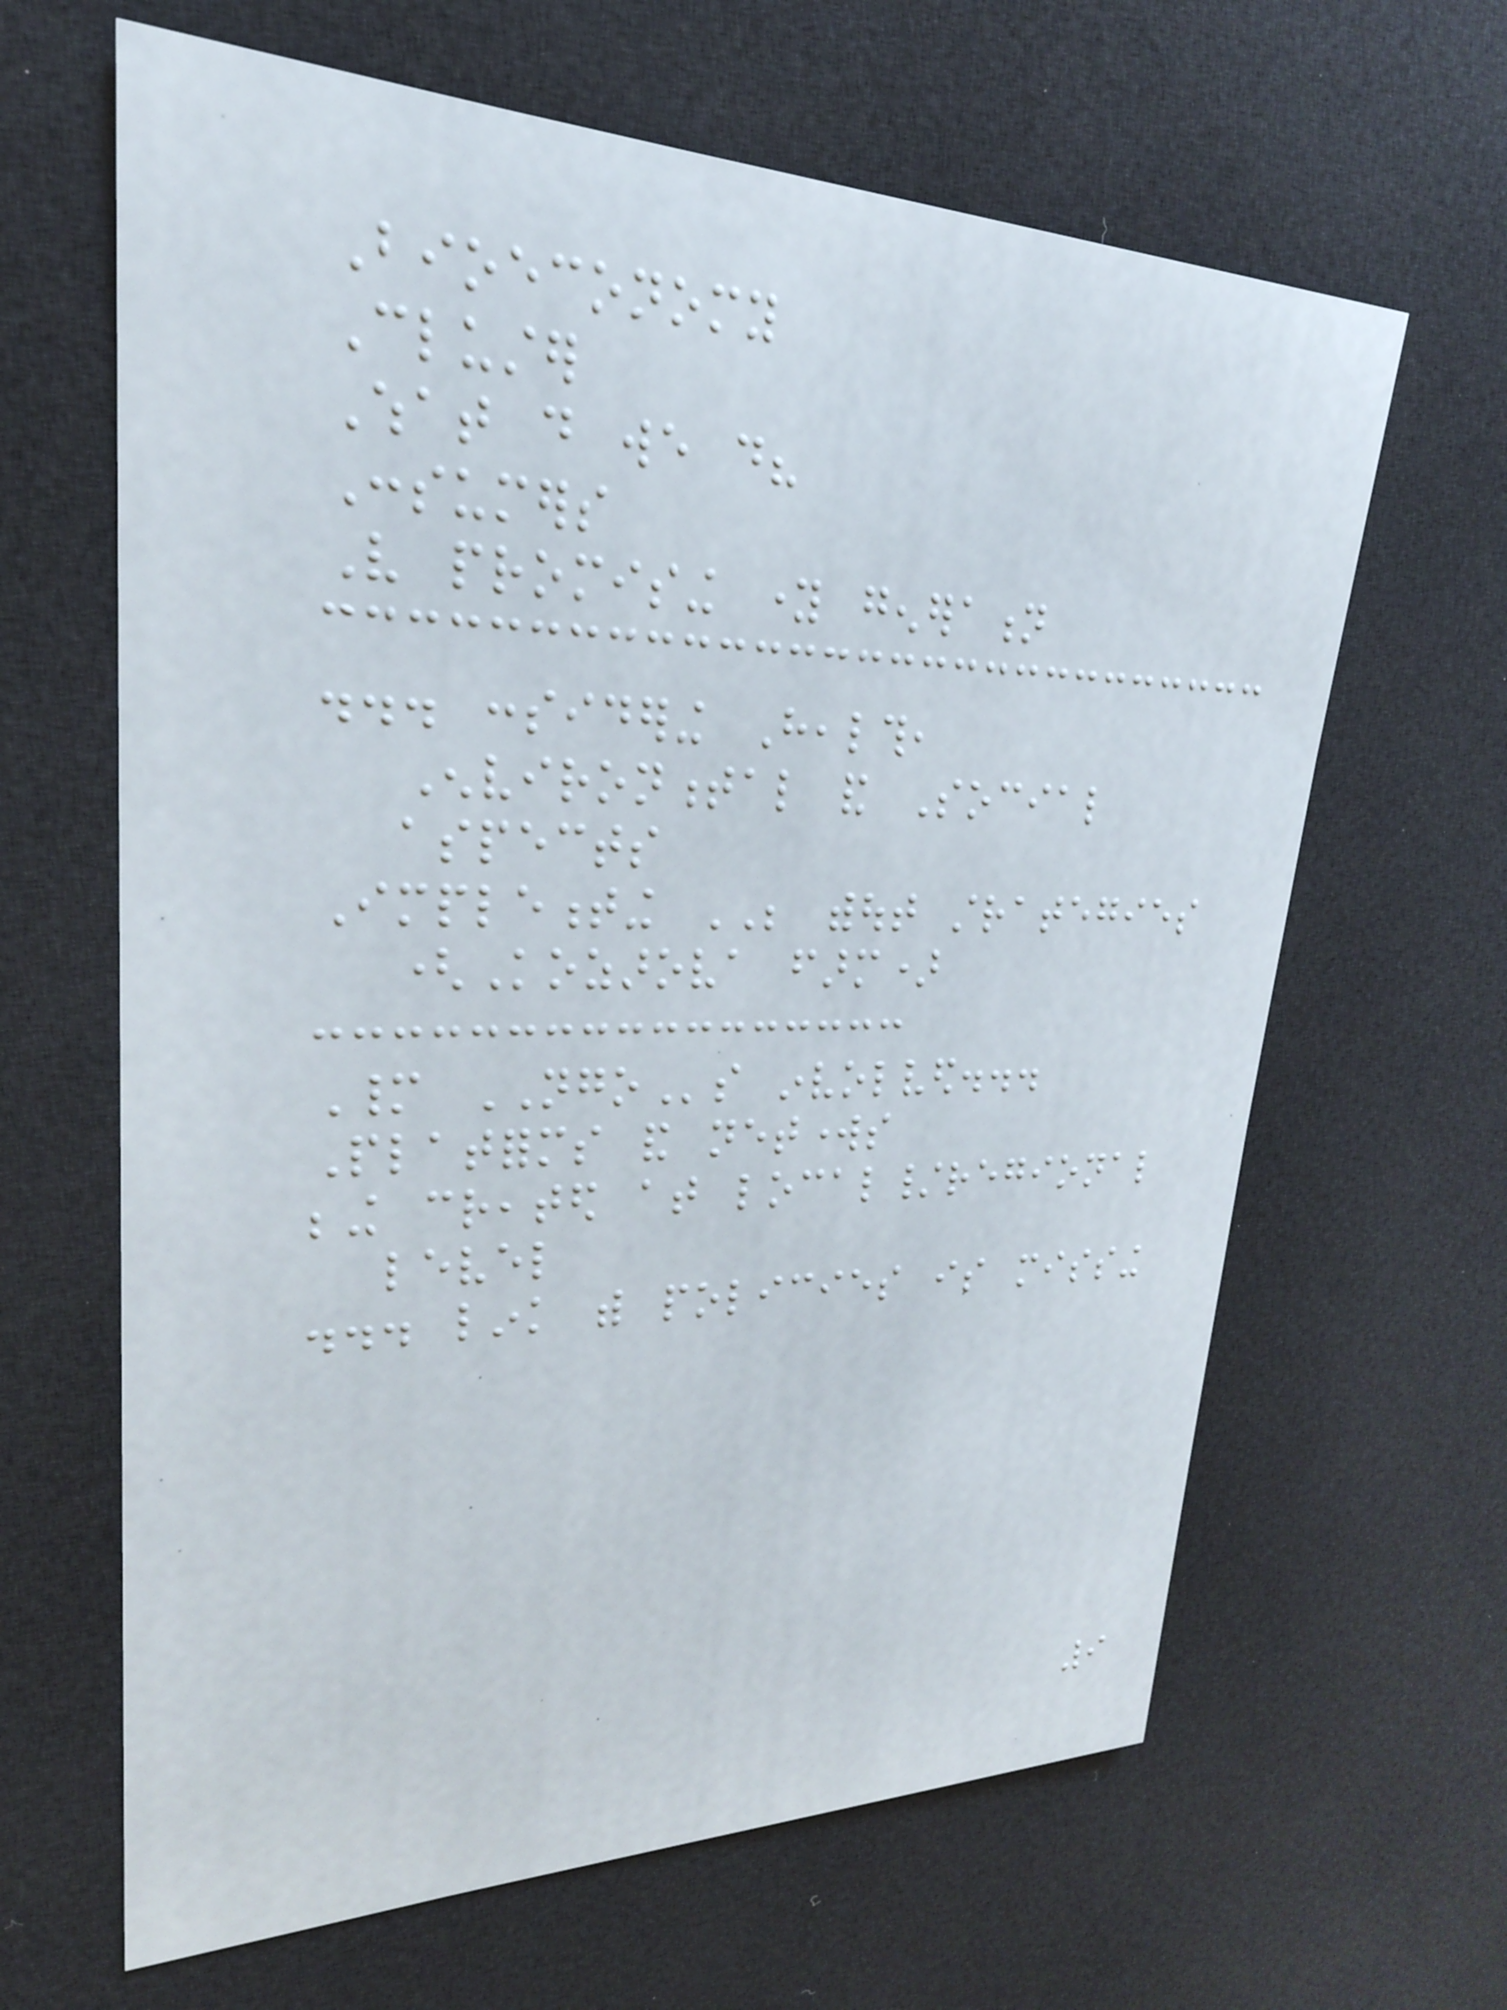Bioeconomy
Cluster
What do we do?
Consumers
Very promising young generation
... considering Health,
Environmental and Social
aspects
Implementing BE without strategies
(Kozarova farm)
Many NGOs involved...
Platforms and networks
being created at local/regional
level
... link with policies is missing
9
